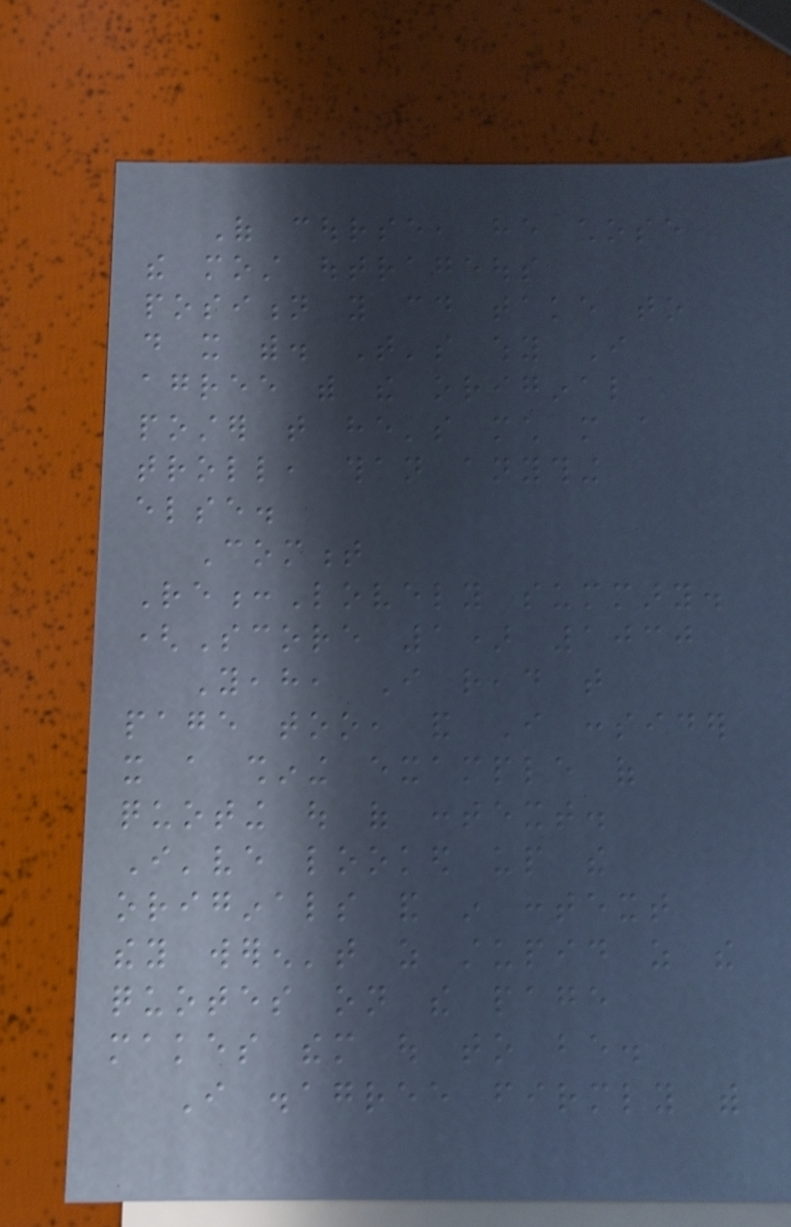Of course, he chose
the most outrageous
position you could take to
do it with. That's why I
agree with the original
poster that he's much more a
troll, than anything
else.
Comment
Re:Lovely summary.
(Score 1) 1030
Yeah, I read that
page too, and I consider
it a shining example of
quoting out of context.
I've looked up the
originals and in context
they weren't as stupid as the
quotes on the page
makes them out to be.
I disagree firmly with
